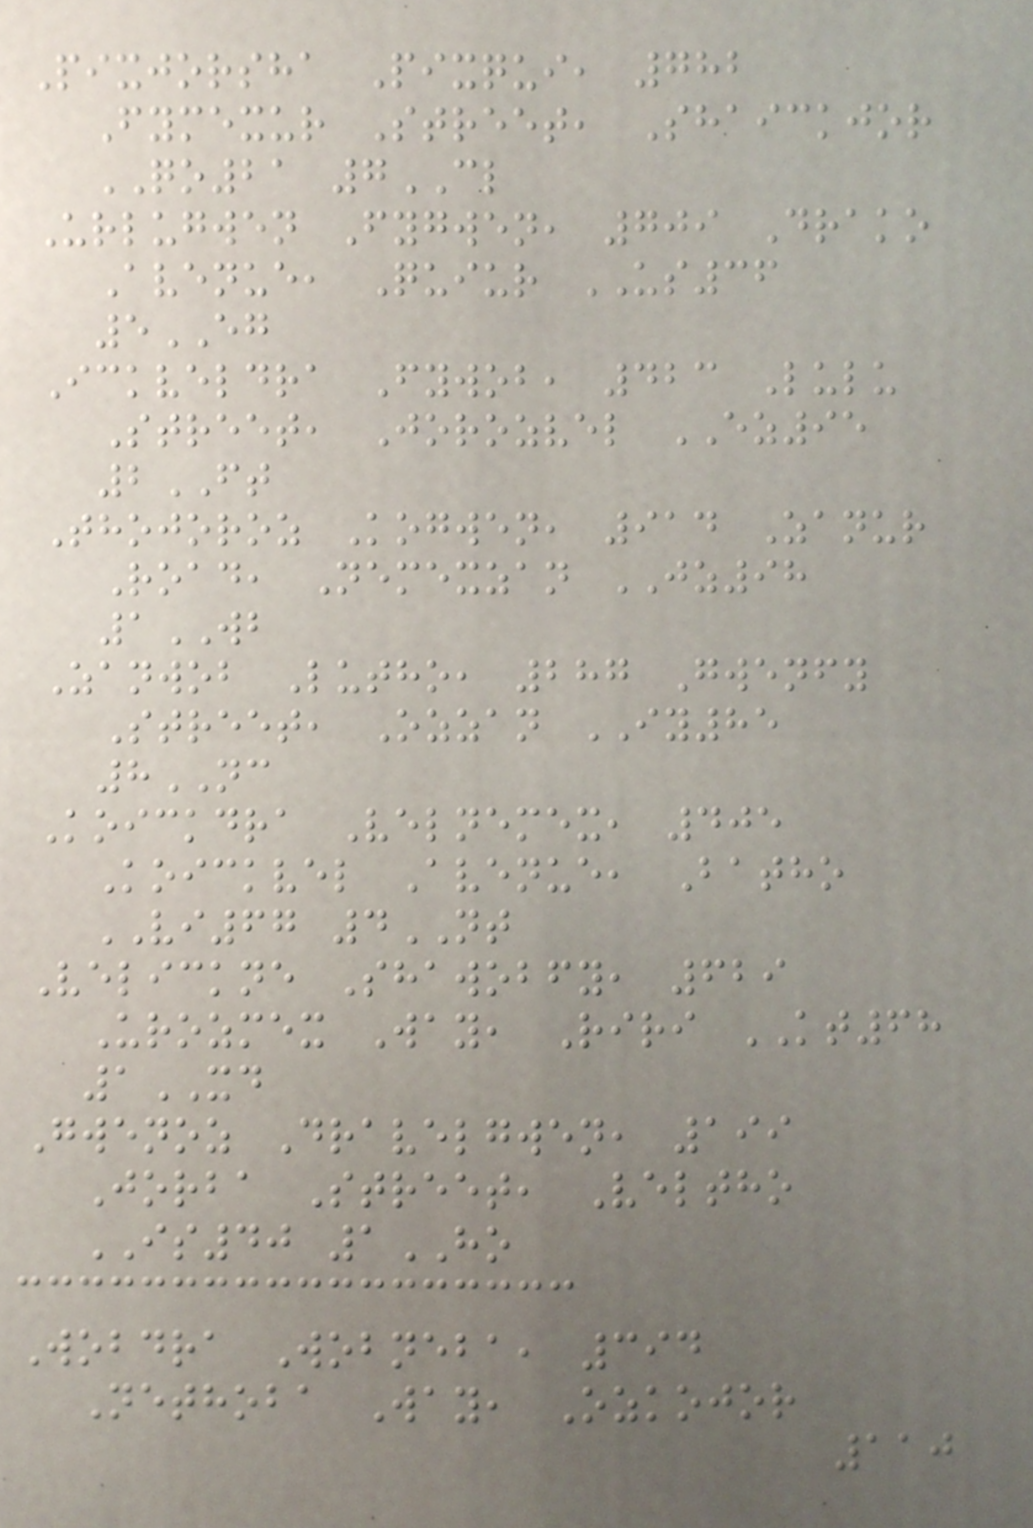Pixjorsha Pixqui, 782
Fymexur Street, Shaickjor
QO21 7CL
Urlugwen Fygwen, 709 Drako
Avenue, Quiur US36
5EG
Ickveldra Fywob, 423 Lulu
Street, Jorozvel EZ95
2FT
Thojoroz Kogwen, 914 Zanur
Road, Nemexzan JZ98
1WB
Zanwob Lutho, 287 Gwenfy
Street, Ozzan IY85
8NC
Koickdra Velnemex, 405
Koickvel Avenue, Batho
VI67 4NT
Velickne Shawobfy, 629
Urozmex Way, Riri KT68
1XD
Gwenoz Dravelgwen, 199
Jorba Street, Veltho
IS40 1HO
Wobdra Wobneba, 394
Nethoba Way, Ozkojor
110
